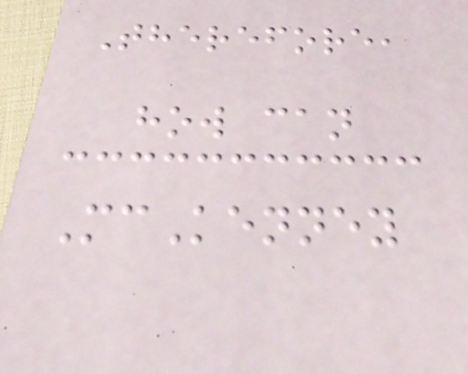Therefore,
how can
McKenney
